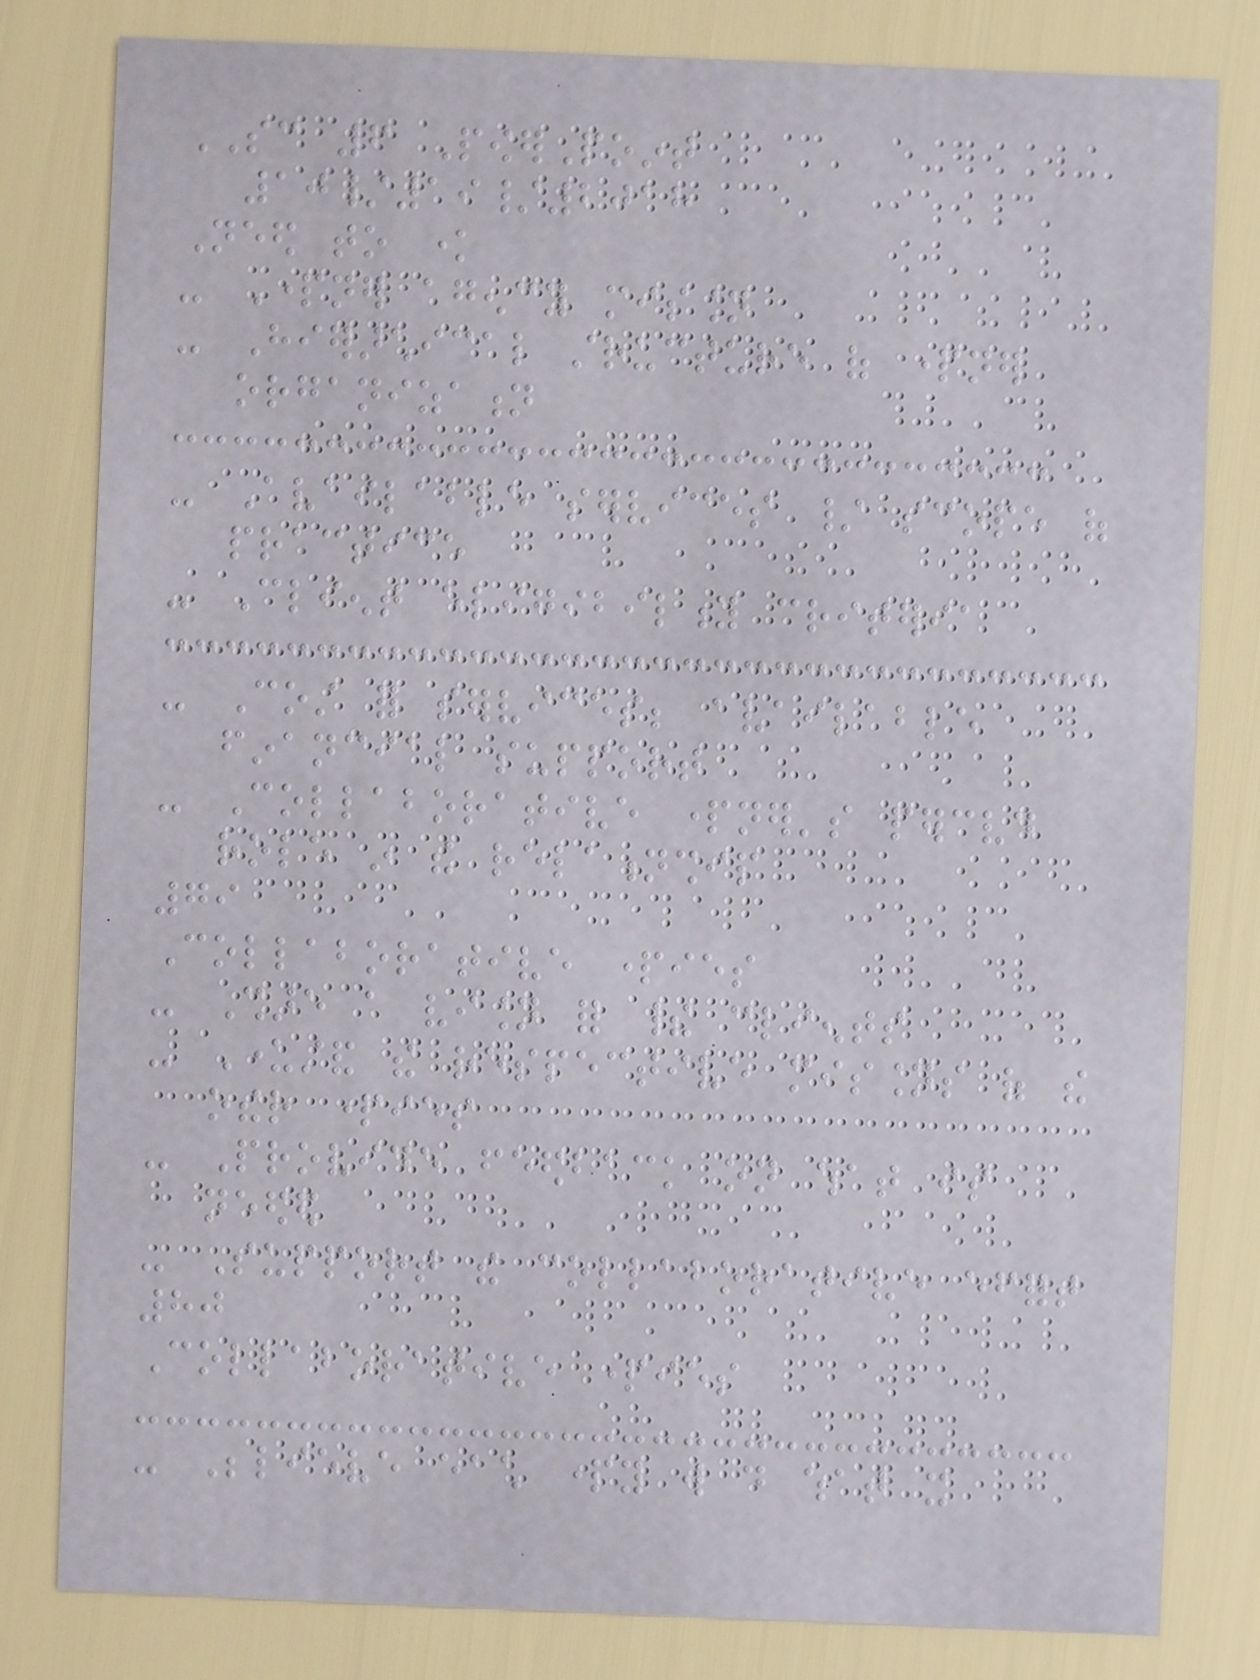SC 6 PowerPoint
10/19/2018
Need to know
- Partner agency mission
- Hierarchical structure of partner
organization
- Available services / scope of
practice
- Client eligibility criteria
- Cost for services; available
financial support
- Collaborative partner's perceived
role in the relationship
79
Collaborative parties
- Share a vision for their clients
- Understand the respective missions of the
other parties
- Provide feedback on what is
needed
- Support the collaborative effort
80
Collaborative parties
- Believe each party will do what it
